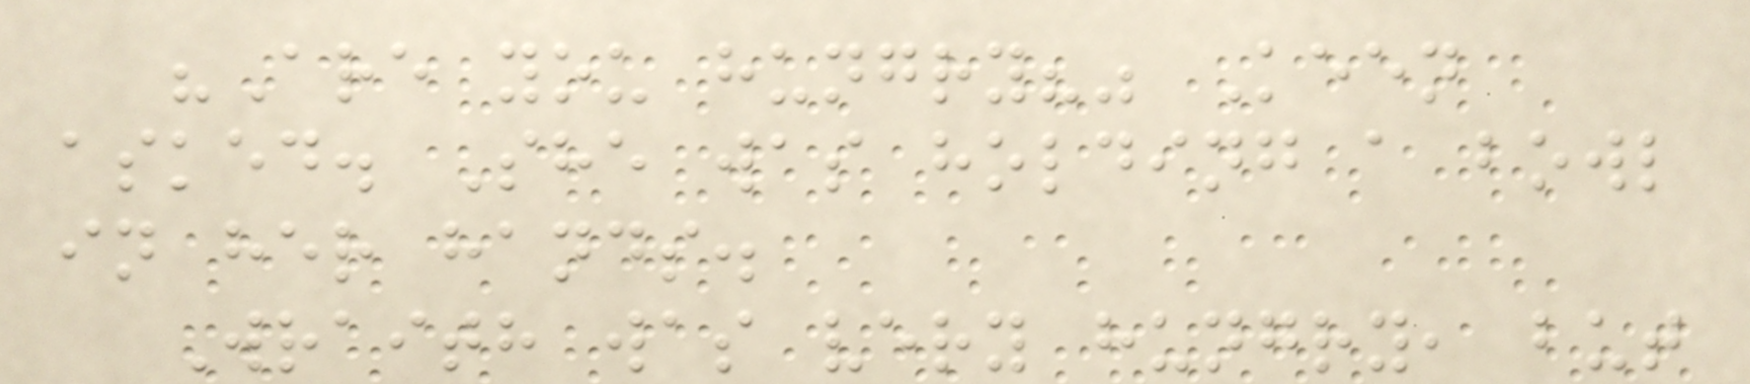"Are you hungry?" Keen
asked. She was holding a bowl
in her hands.
Wraith was very hungry, but
